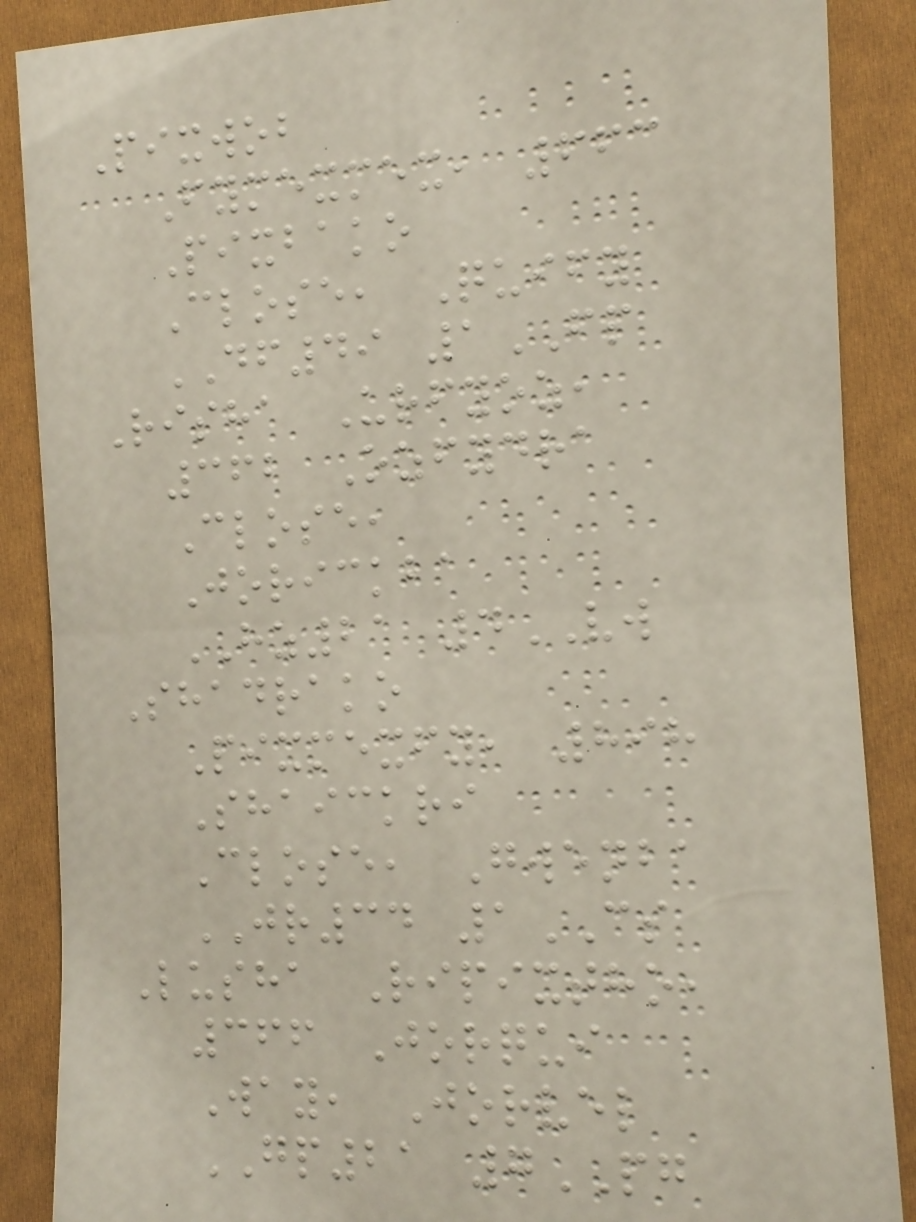Pixwob
Fymexmex, 663
Pixbako
Close, Quify
DF49 1FP
Risha Urfyoz,
362 Ozfydra
Close,
Jorickba
HZ21 4VW
Shadrako
Pixmexfy, 898
Shaickri
Close, Gwenba
JR34 1CS
Lusha Ripixtho,
366 Jorqui
Way, Jorvel
GP21 7PG
